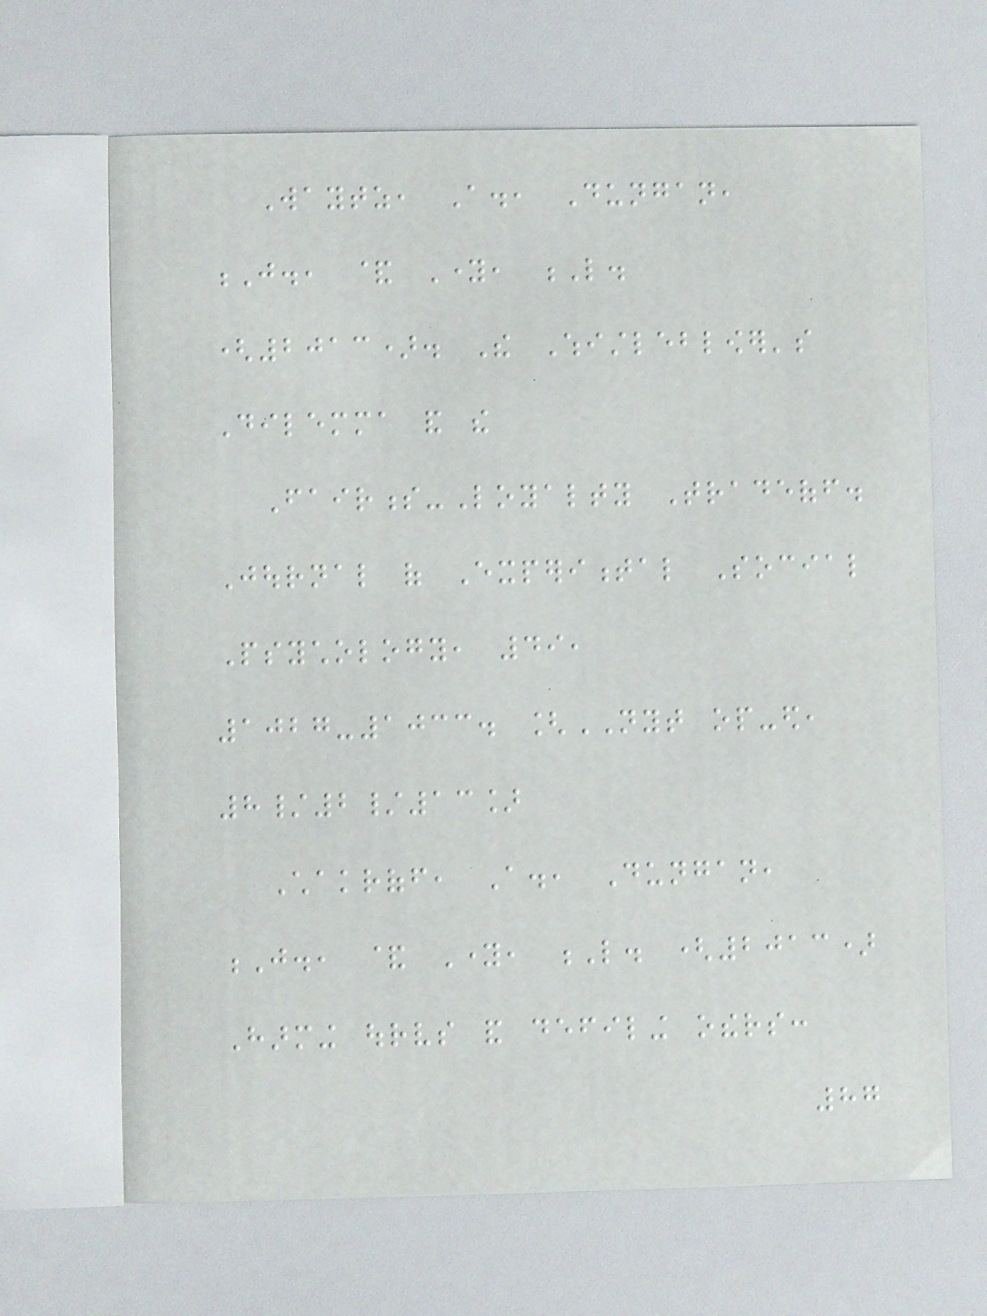Waytz, A., Dungan,
J., & Young, L.
(2013). The Whistleblower's
Dilemma and the
Fairness-Loyalty Tradeoff.
Journal of Experimental Social
Psychology, 49,
1027-1033. [NYT op-ed,
8/2/13]
Chakroff, A., Dungan,
J., & Young, L. (2013)
Harming ourselves and defiling others:
87
